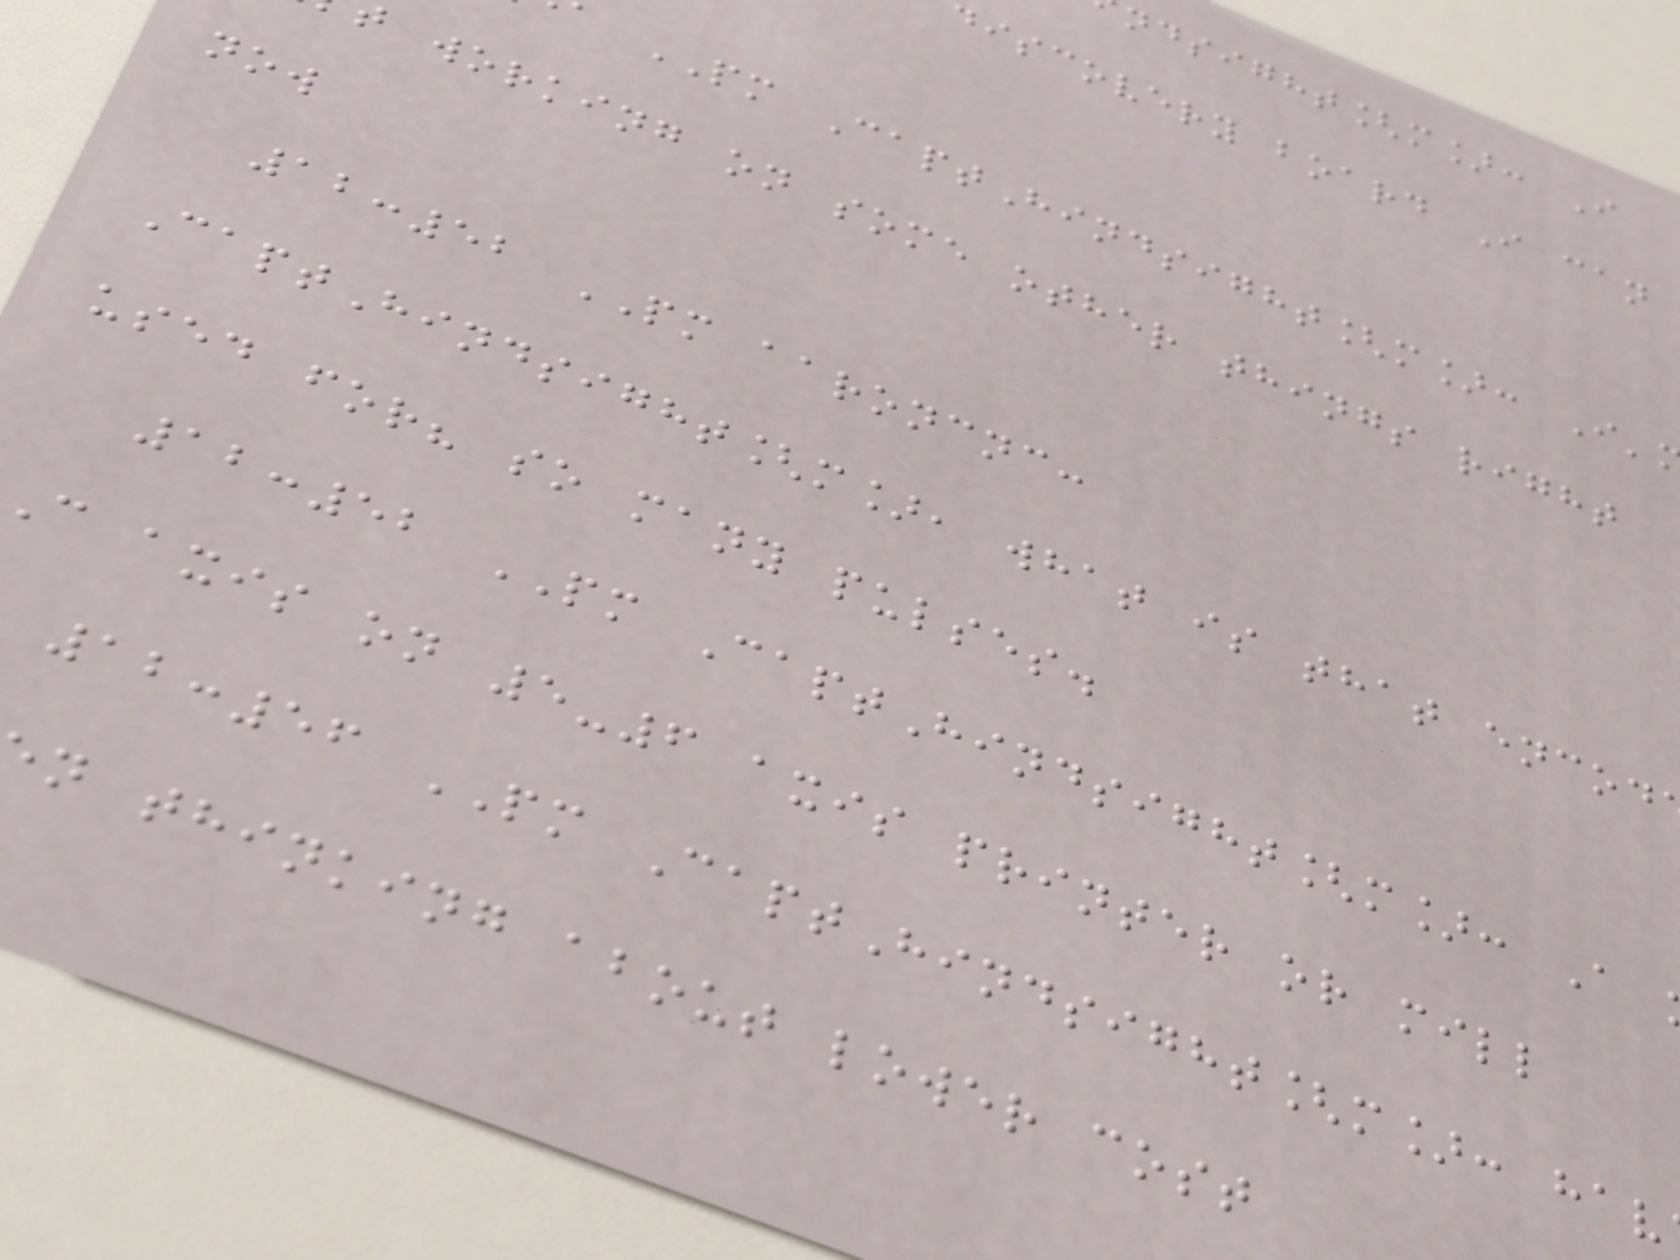ndsight[m]: I
discovery board I can
PM CaptHindsight[m]: I'
working on some other things right
now
12:52 PM aaroncnc:
CaptHindsight[m], what is that encod
used for? so many pulses.
12:52 PM CaptHindsight[m]: A
c axis on 5-6 axis printer or mill
12:56 PM CaptHindsight[m]: hav
n thinking about lower cost
